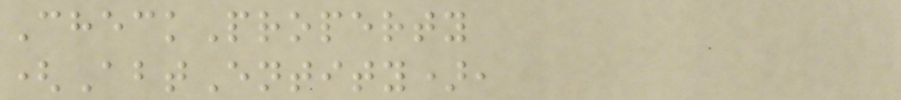CheckProperty
(AbtEntity),
